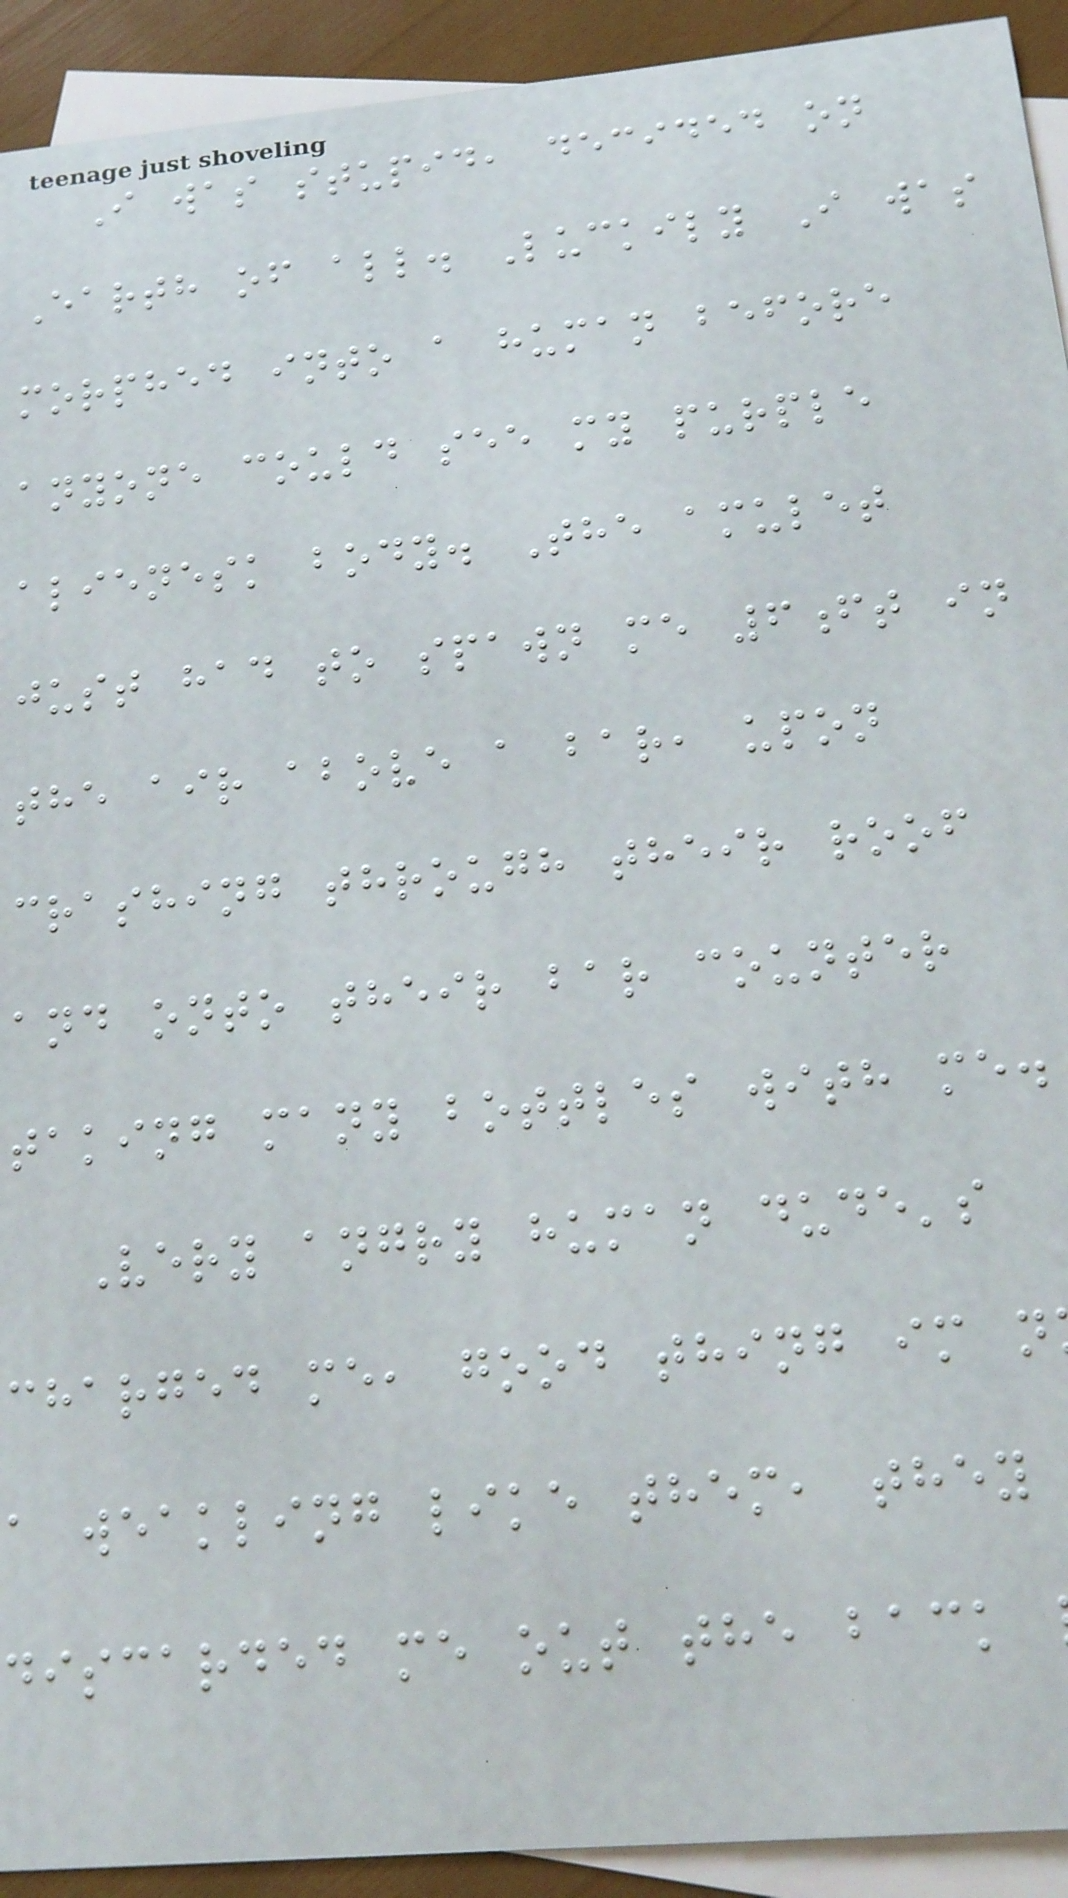I was stupid, decided on
Earth of all. Luckily I was
morphed into a human before
anyone could see my purple
alienesk body. The amulet
just had to spawn me 6ft in
the air above a bar, upon
crashing through their roof
and onto their bar counter
taking many bottles with me.
Very angry human dude's
charged me, good thing im n
a weakling like them, they
discarded me out the back
